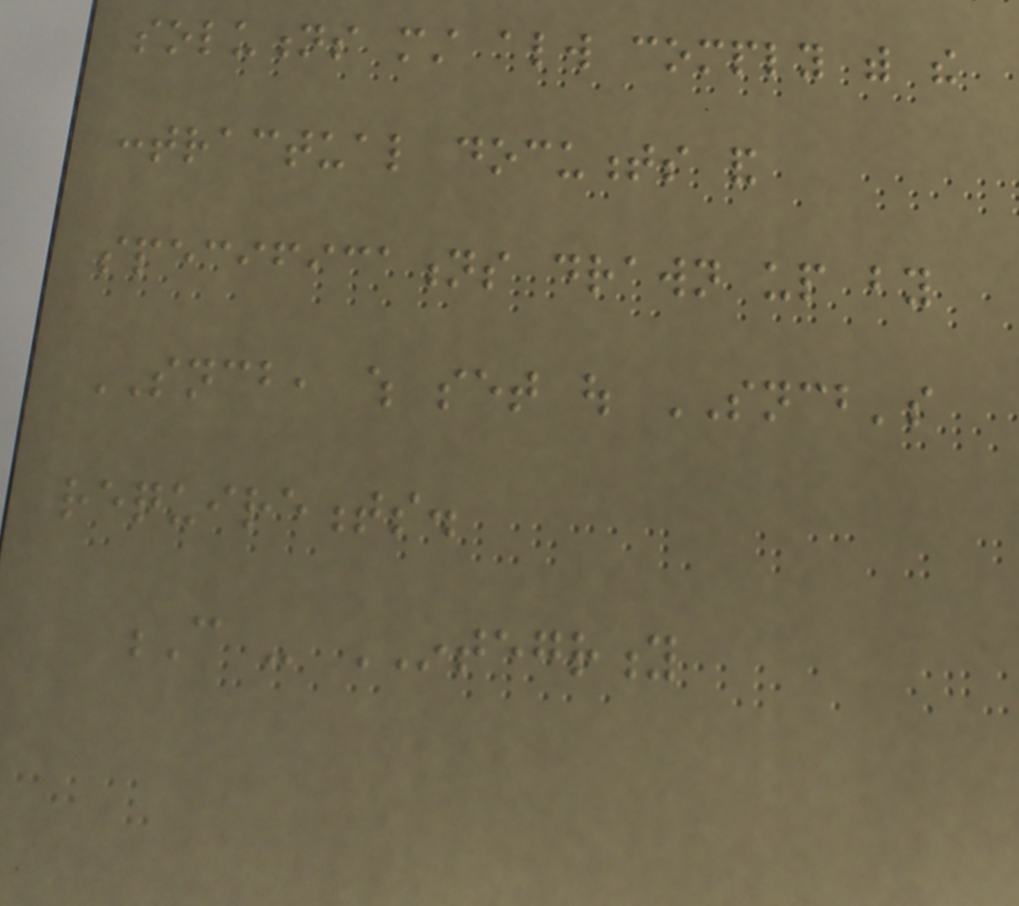solutions must always comply with the
contractual documents and
specifications drawn up by
SNCB, which set out SNCB's
requirements.
C - INTEGRITY
